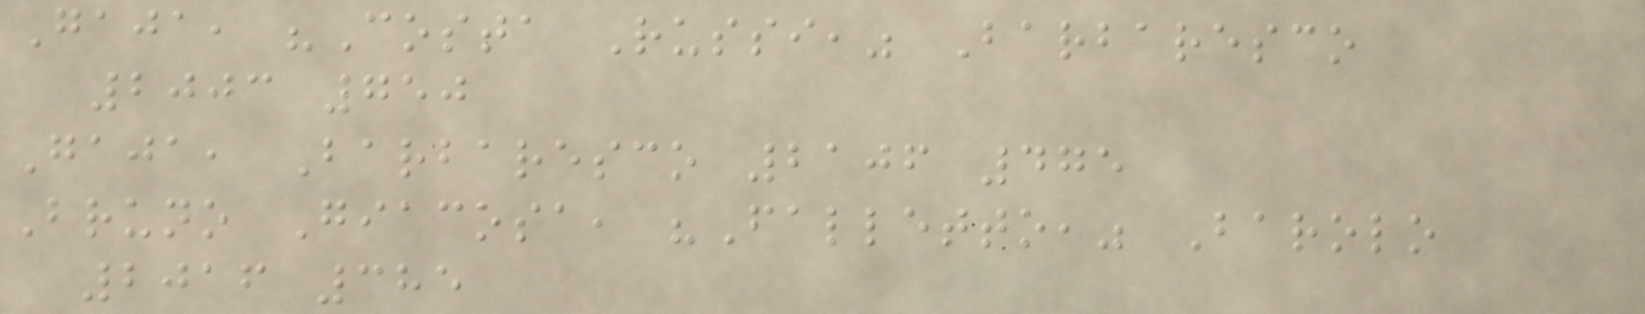Gaja, "Costa Russi," Barbaresco
2003 750
Gaja, Barbaresco 2106 475
Bruno Giacosa, "Falletto," Barolo
2016 385
